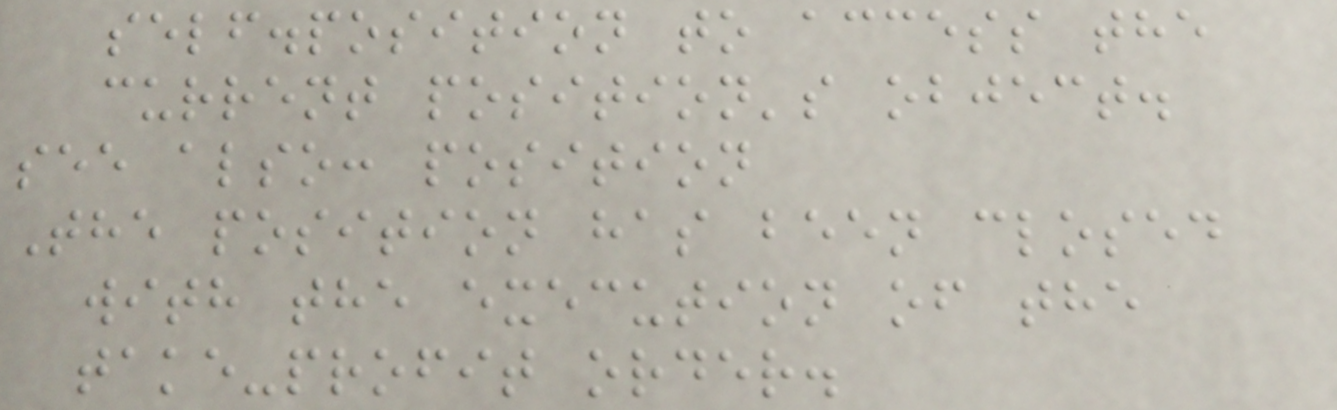self.position to access the
current position's object.
see also: position
The position has been closed
with the execution of the
take-profit order.
